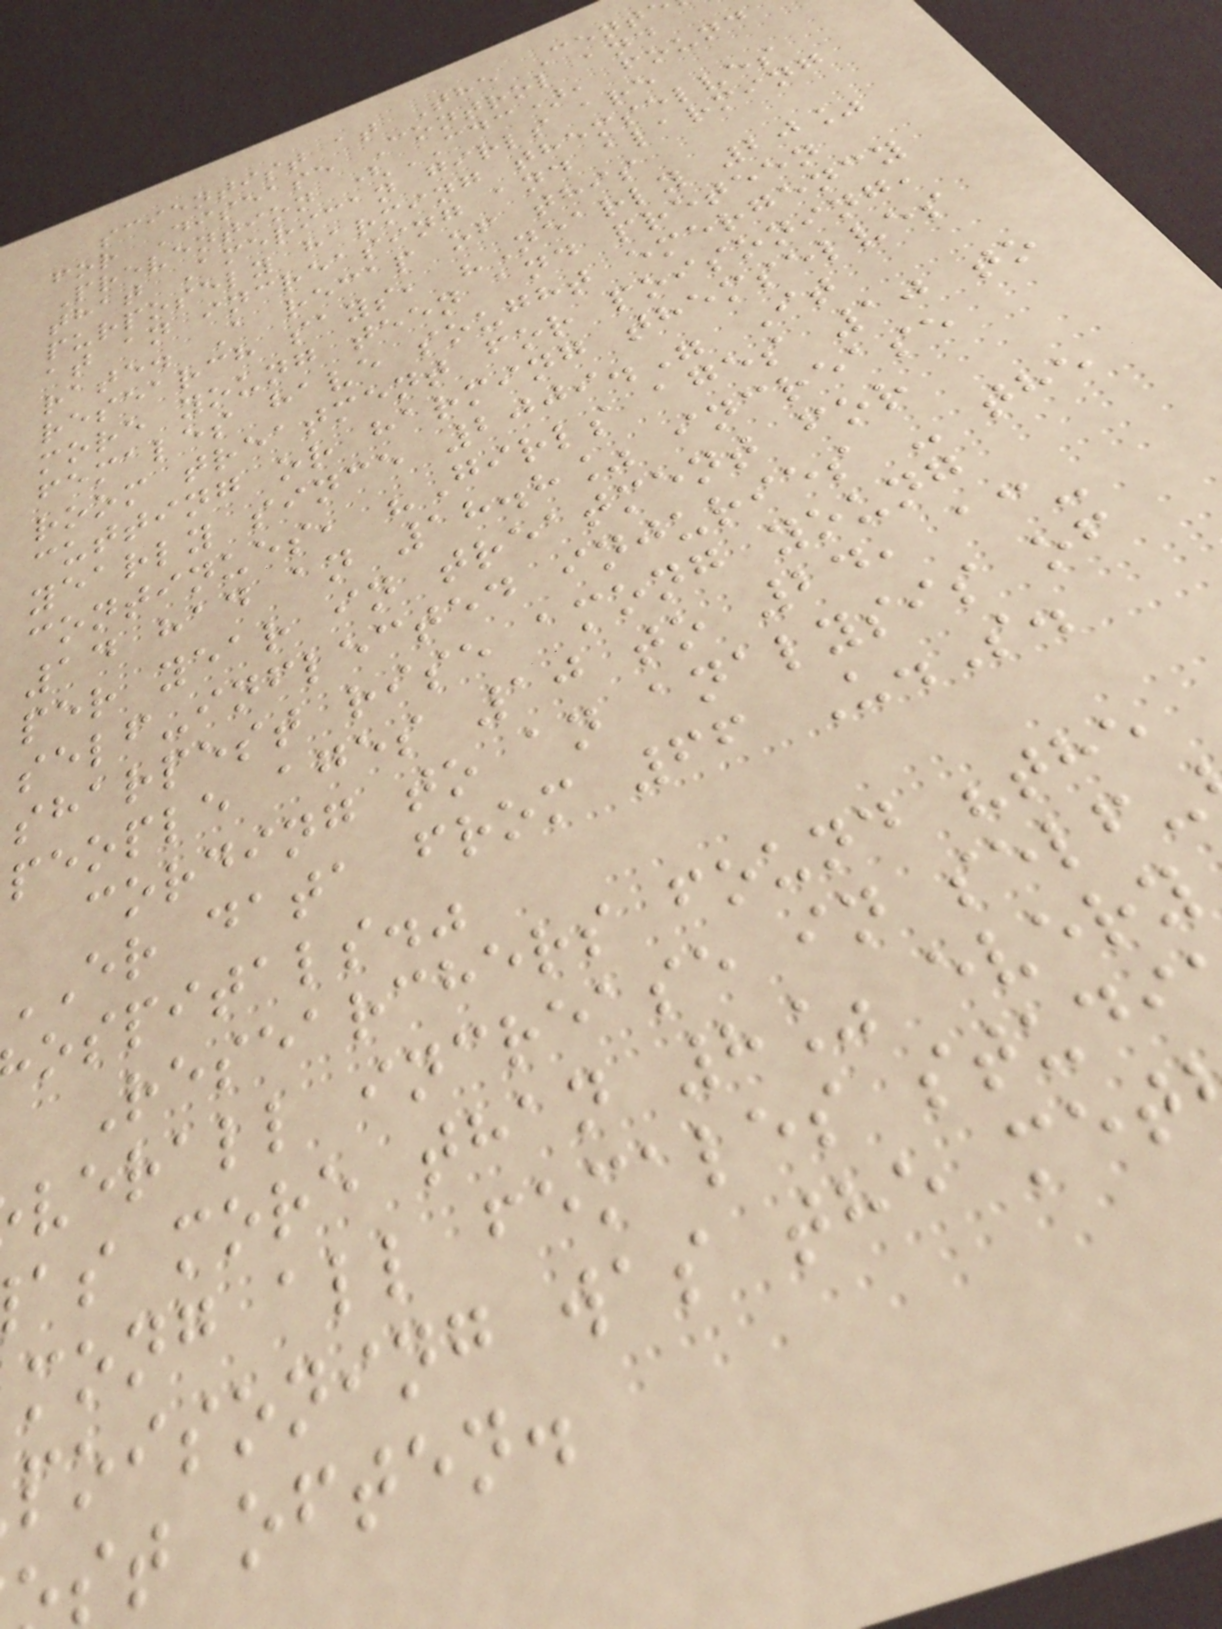scientist at The Cent
for Disease Control and
Prevention (CDC), found
that American girls are
purposely harming themselves
at an increasing and alarming
rate. A recap of this
research says, "Nearly 20%
more young teen and preteen
females have sought emergency
room treatment for poisoning,
cutting or harming themselves
yearly since 2009." It
continues, "Girls ages 10 to
14 had an 18.8% increase
per year in treatment for
self-inflected injuries - the
sharpest rise among young
people ages 10 to 24, ac-
cording to an analysis of
ER data from 66 U.S.
ospitals."
Researchers found "the
verall increase in self-
as more than 8% every
mong all females studi
poisoning was the met
st often.
